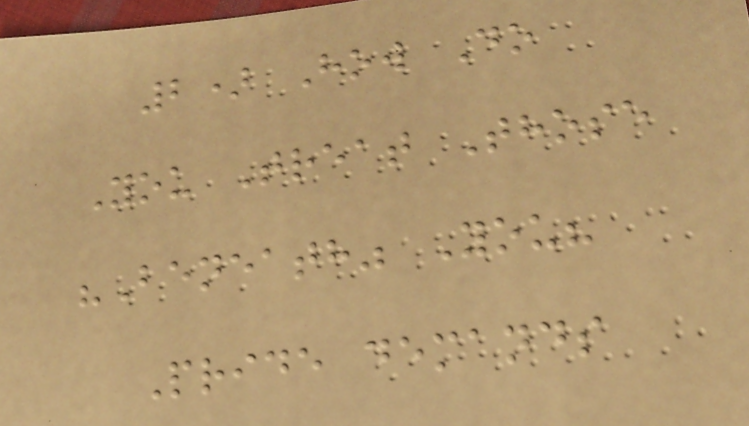2) How Do
You Treat Those
"Beneath" You?
Pride demands
